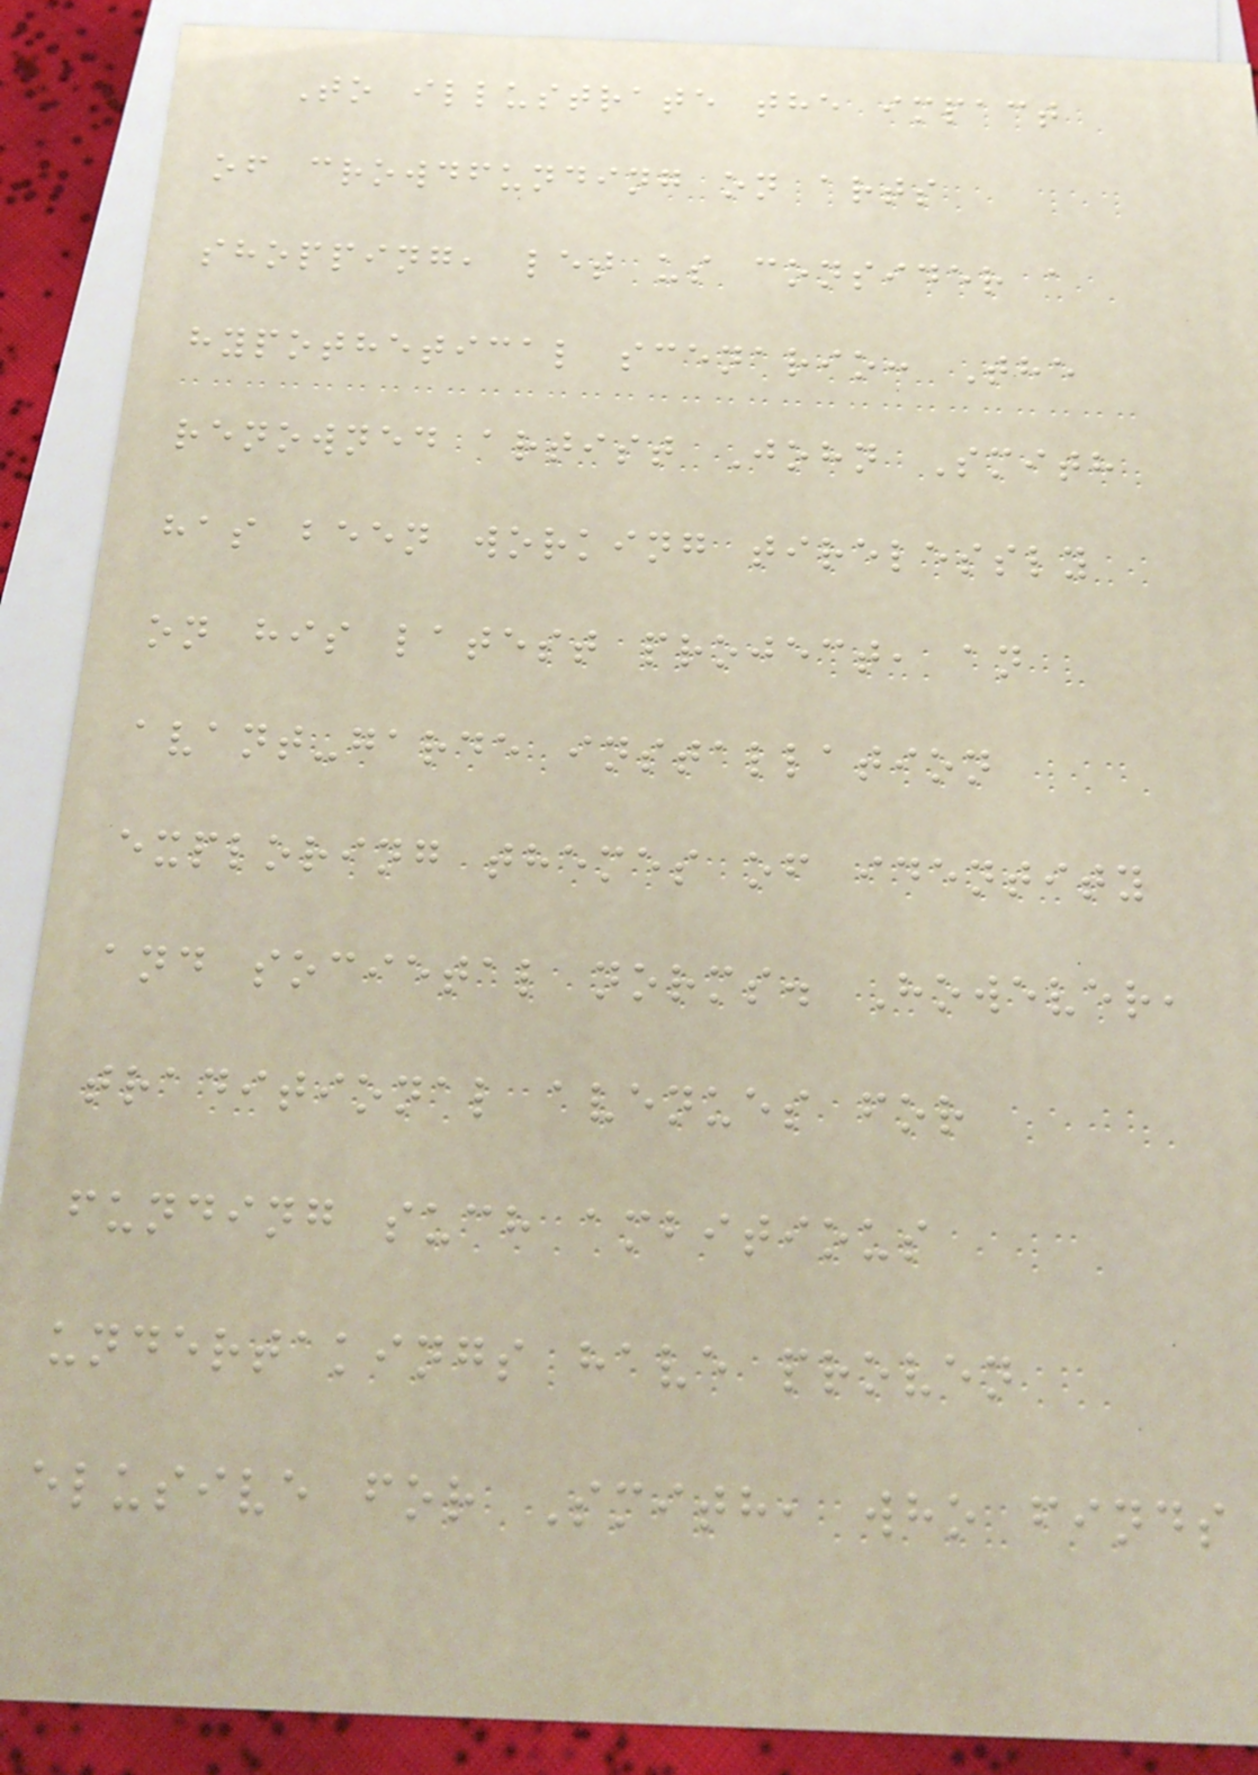To illustrate the impact
of crowdfunding on arts
shopping, let us consider a
hypothetical scenario: The
renowned artist John Smith
has been working tirelessly
on his latest project, an
avant-garde installation
exploring themes of identity
and societal norms. However,
traditional avenues for
funding such ambitious
undertakings have proven
elusive for Smith, who finds
